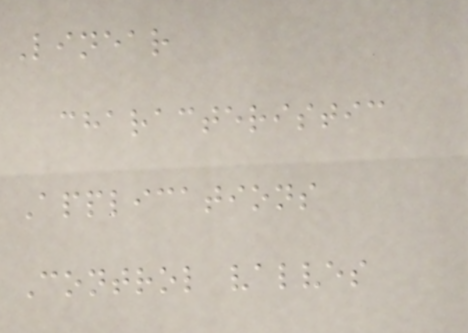Linear
characteristic
Applications
Control valves
